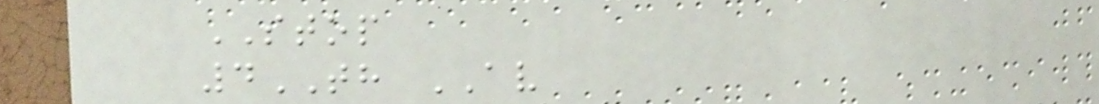STOP
4TH AV
